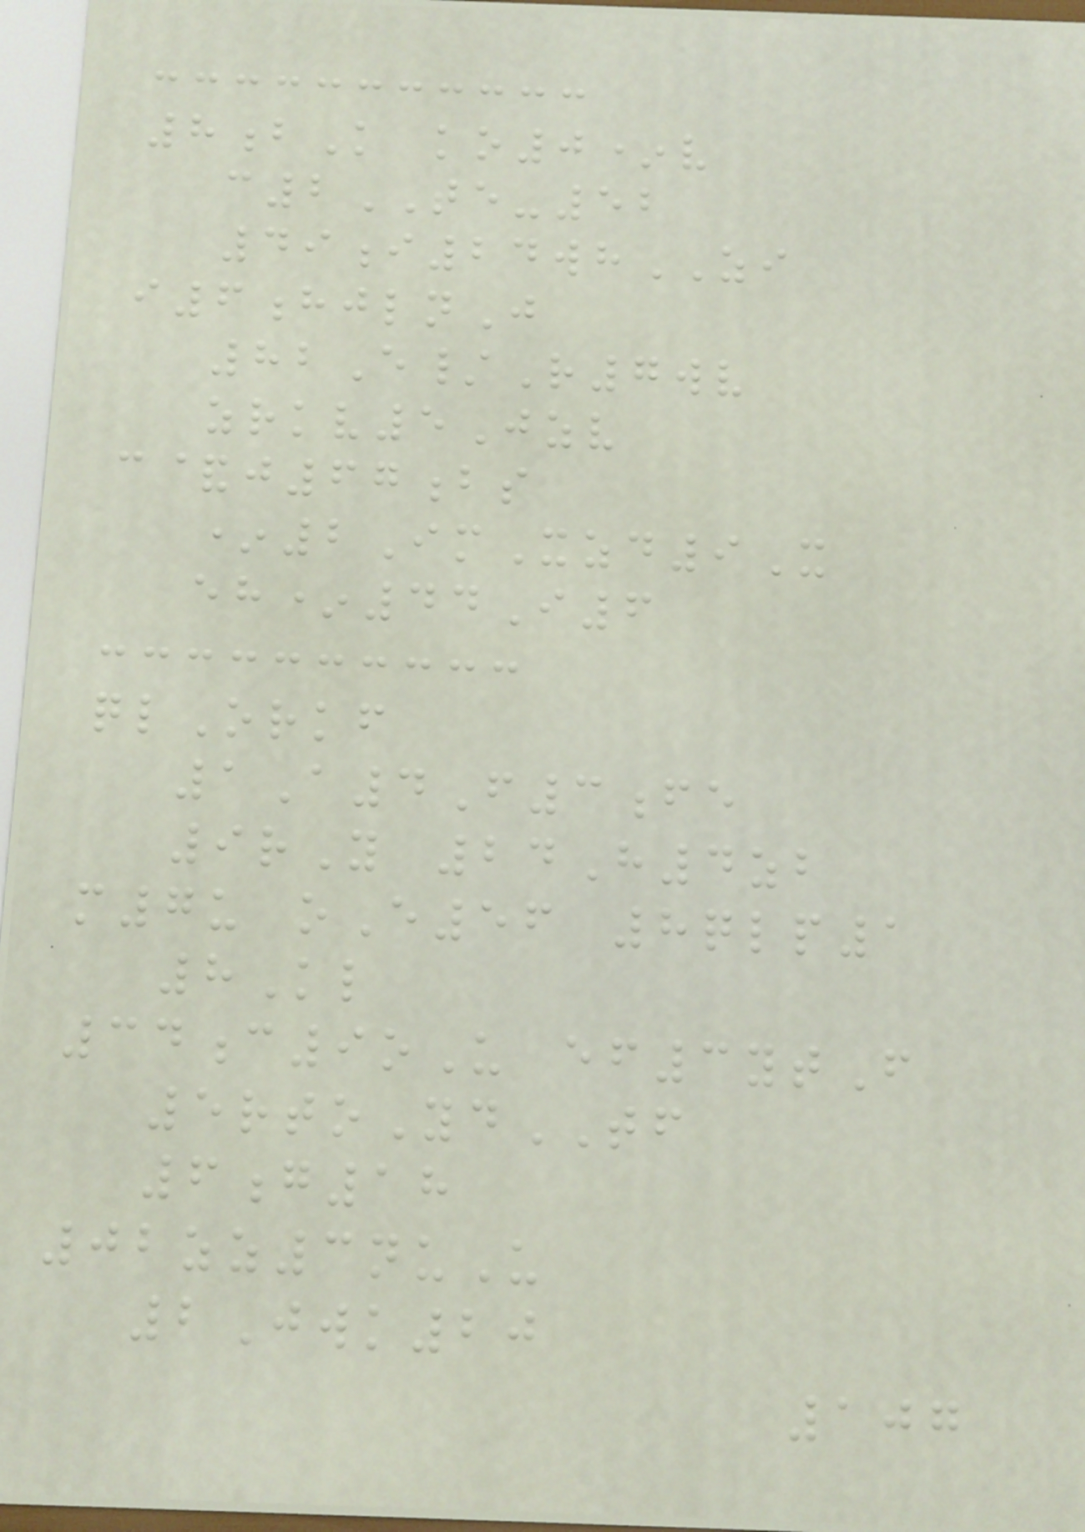8bK ko0*v
c2TE-52
49i24whZI
i6hjlnJ
82E/R7wv
zrkv5Jzv
c&j67bs
*2ImXzd9X
eh*44I6
qlOrkf
1A4F3fe
9rY 24H4zb
m7u oE56 8qlp1
8Kl
34c9oU ef3ytF
5rtoYdTF
6g18
02zz3nuU
2Jwk20
107
